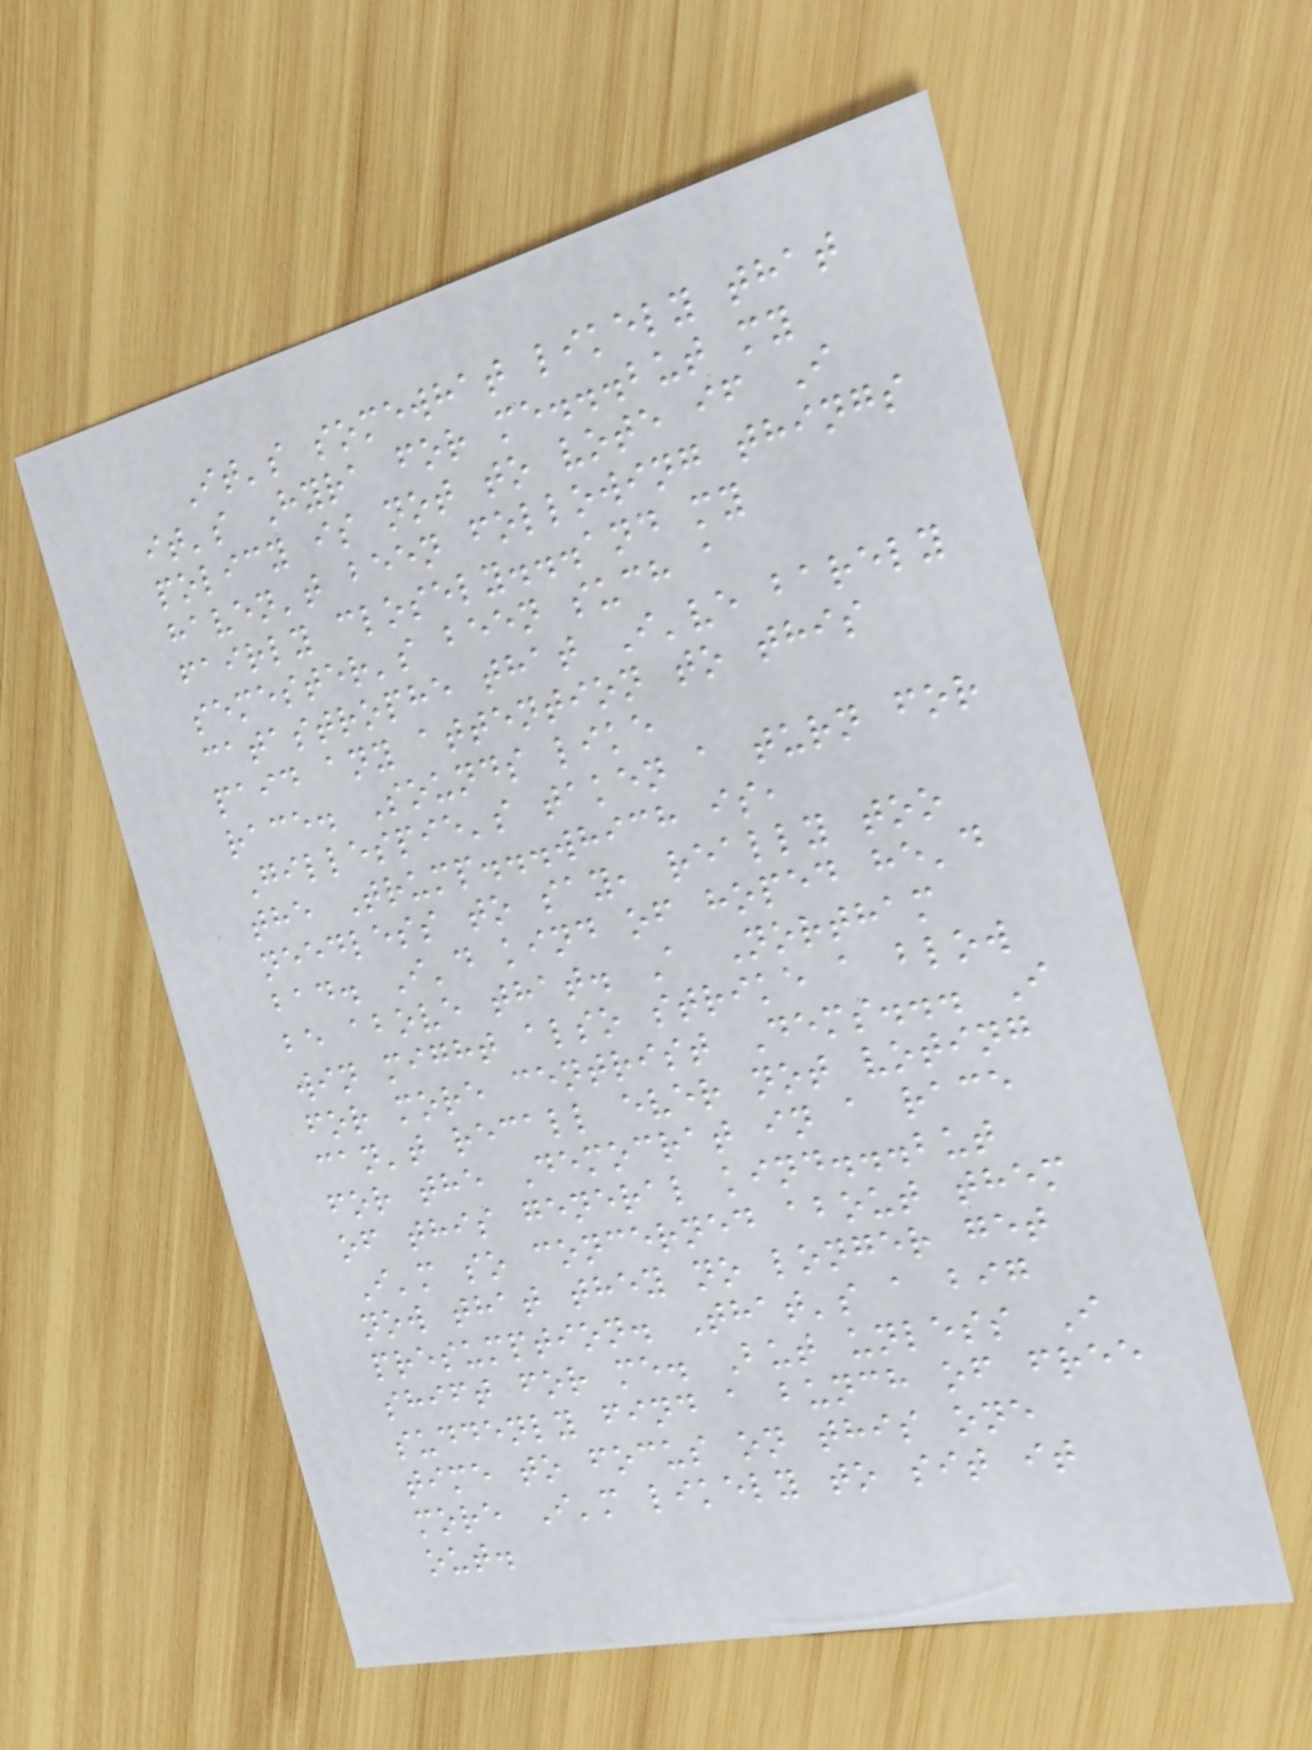It's somewhat likely that
it's Hyra for me...but my
policy is not to vote if I
haven't been following things
fairly closely...and my
semester's been such a
catastrophe that I've barely
paid any attention to this
race. Sounds like
Gillespie's taken a turn for
the Trump...which is,
needless to say, really too
bad. I'd kind of hoped he'd
be above that. A Northam
win might also strike a blow
for more centrist Dems... I
can't recall ever not voting
for the Democrat in a race
of this general kind...but
I'm so concerned about them
now that they no longer get
presumption. That's a big
shift for me. But unless I
suddenly find a bunch of free
time to focus on this one
more I'm likely to sit it
out.
